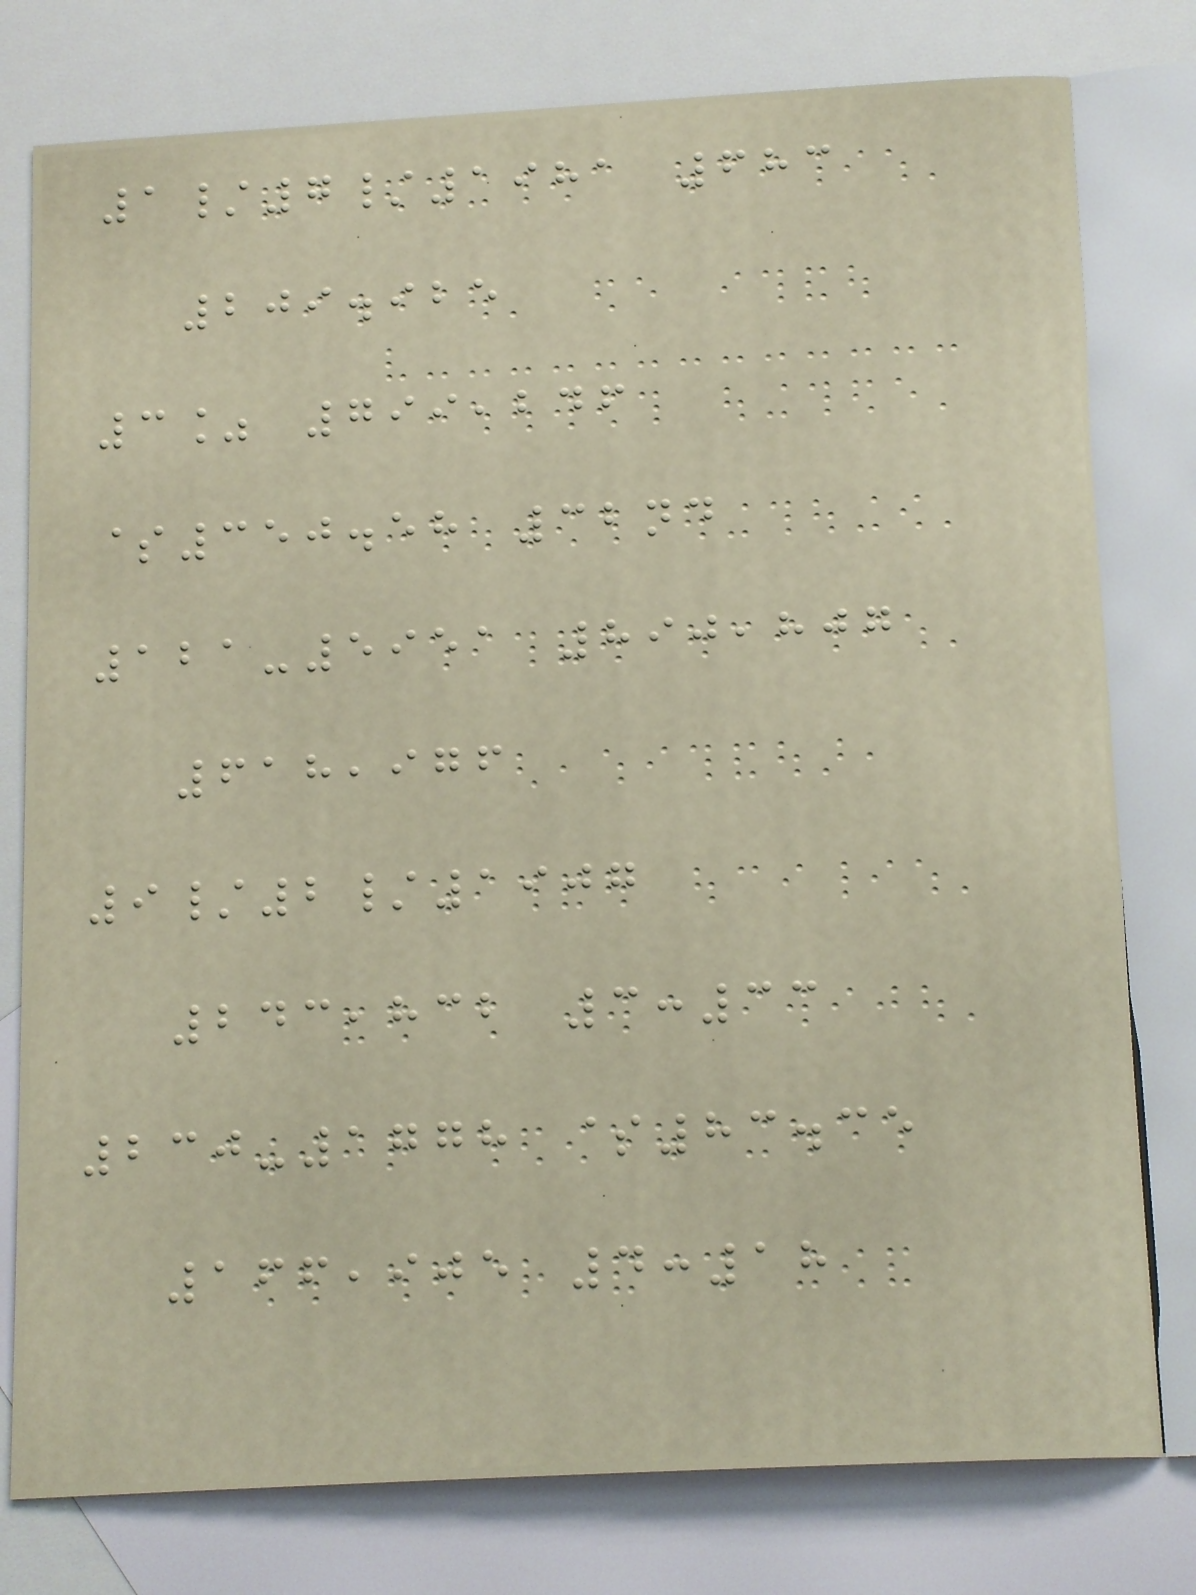1/7/1981 683
209.925
3% 799,246
$350.58 32nd
121-5951 890,807
618,976
9/2/1907
243,832 3:33
230-1778 $83.35
166,905 4:18
